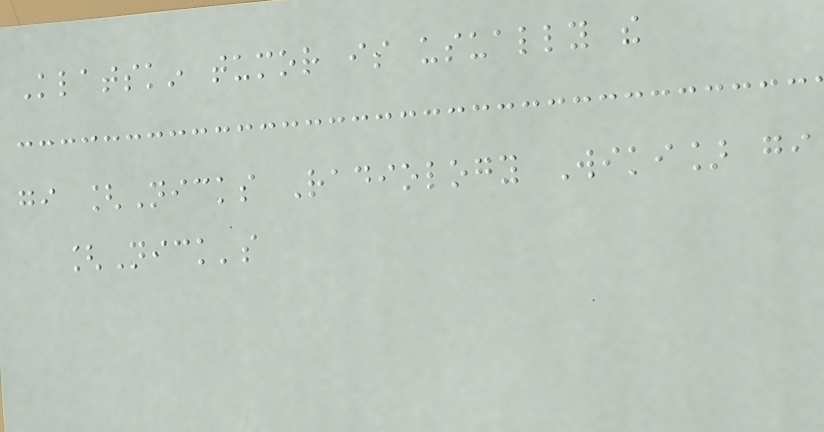Klatskin tumor is usually the
gi [Nicks Radiology Wiki] gi
[Nick's
